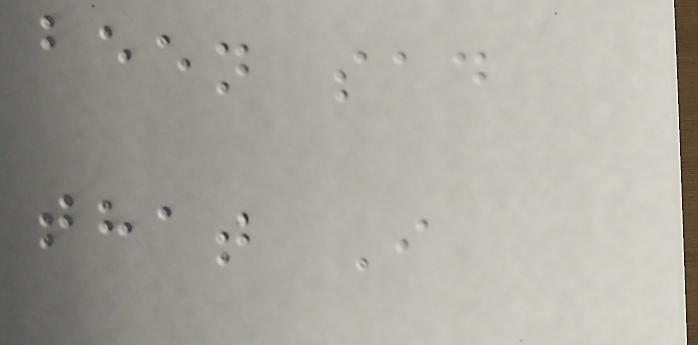been sad
that I
